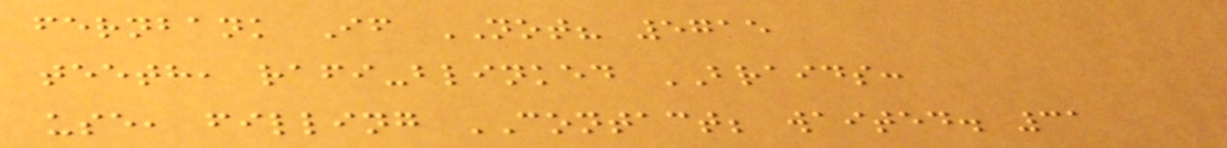fernbank If NOT? 5715
teeth, rafi-blinked BRAIDS:
use, filling CONTACT; waited. 31
